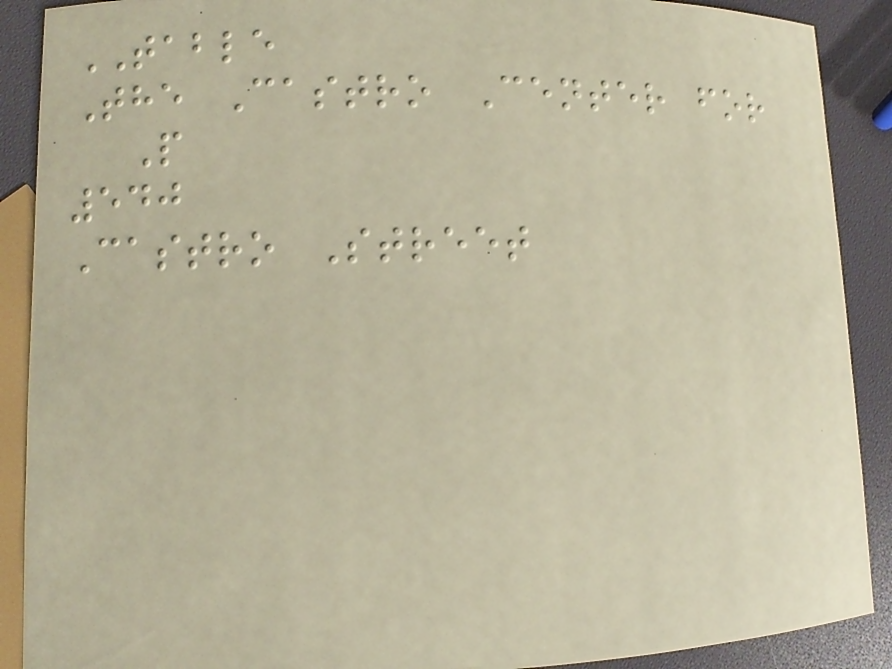TABLE
The Castro Center for
P
540
Castro Street
